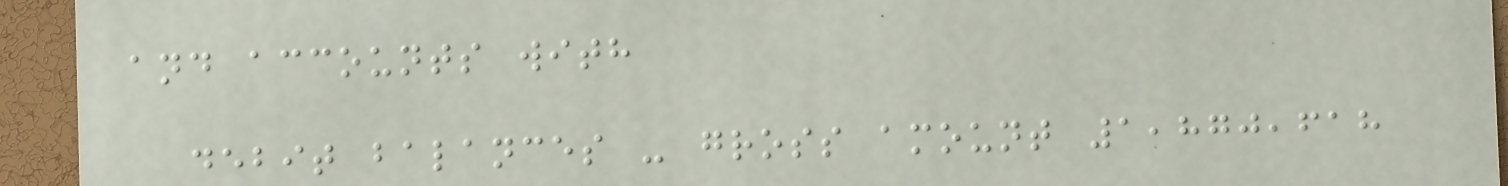and accounts with
debit balances - gross amount 1,870,618
